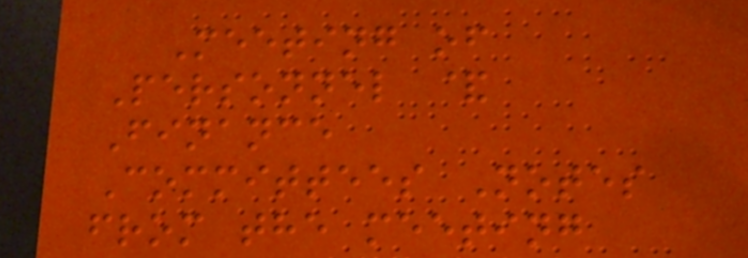Meeting of
Personnel &
Finance
Committees Notes
from the meeting
